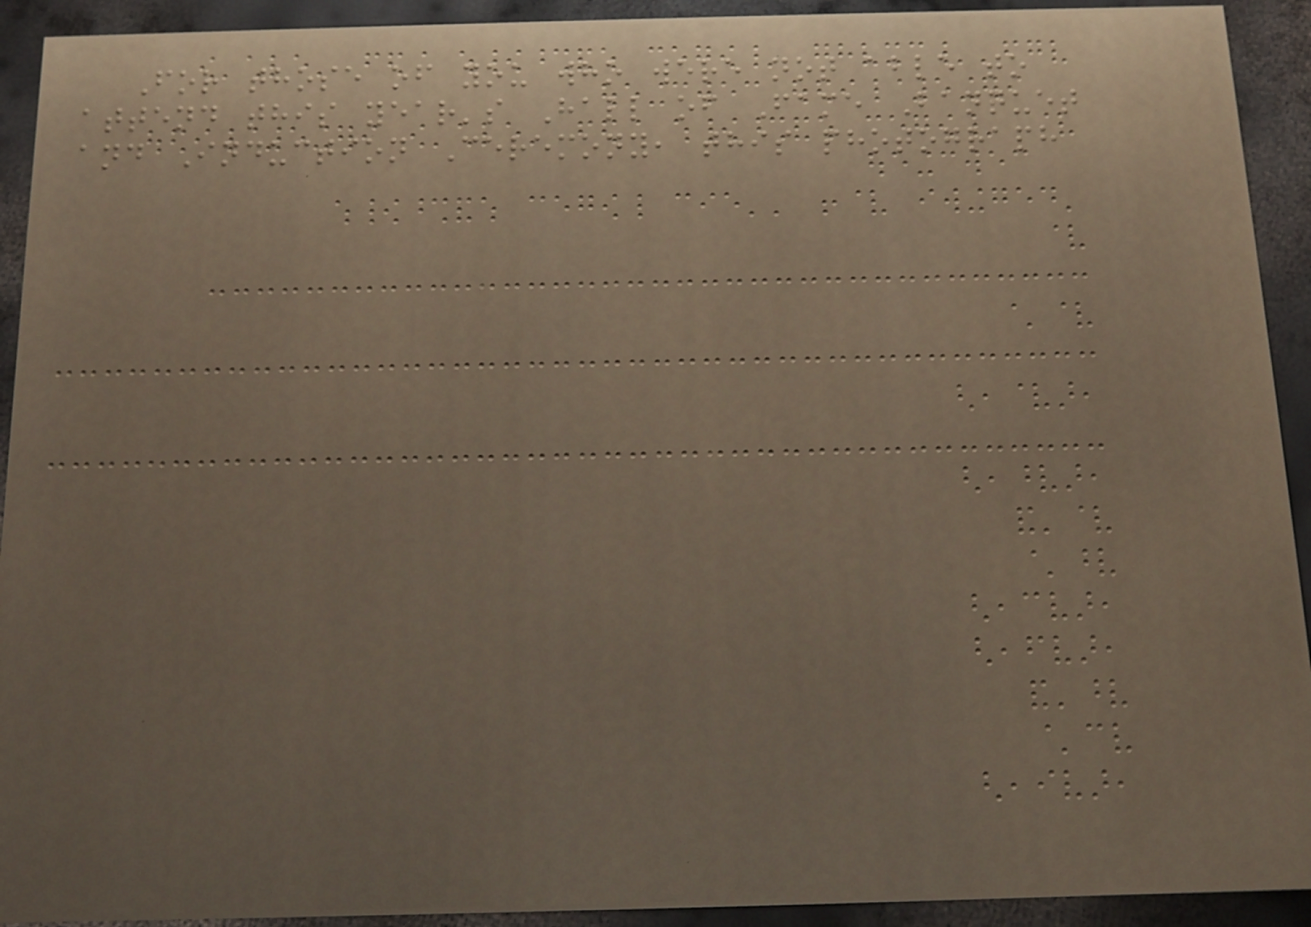For those of you who were not able to
attend this year's Hall of Fame Banquet
and Induction Ceremony, this photograph
